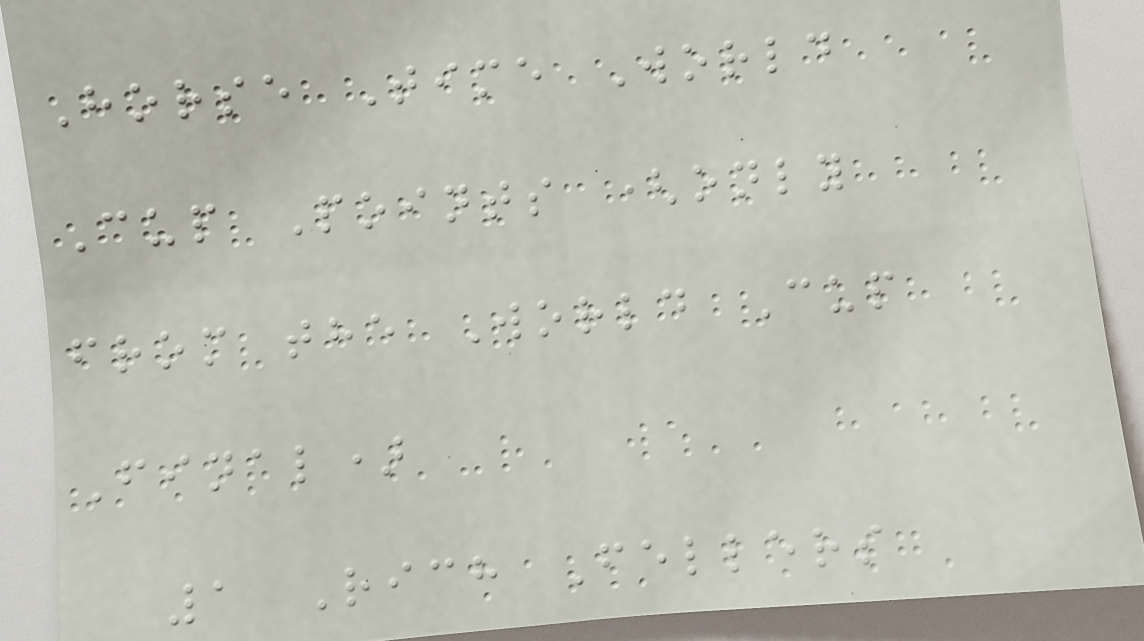Horse Time World
Cup Points (only
from the World Cup
Final)
1 Rich Fellers
